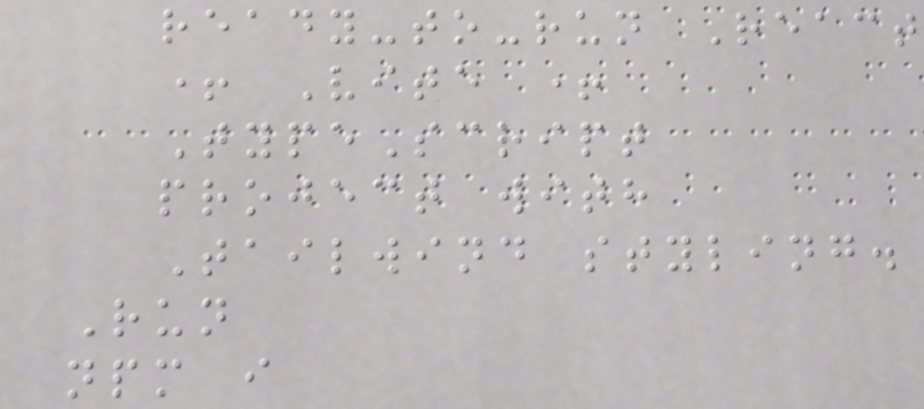ready-to-run React
+ Vite +
TypeScript
project with
Tailwind styling.
Run
npm i
